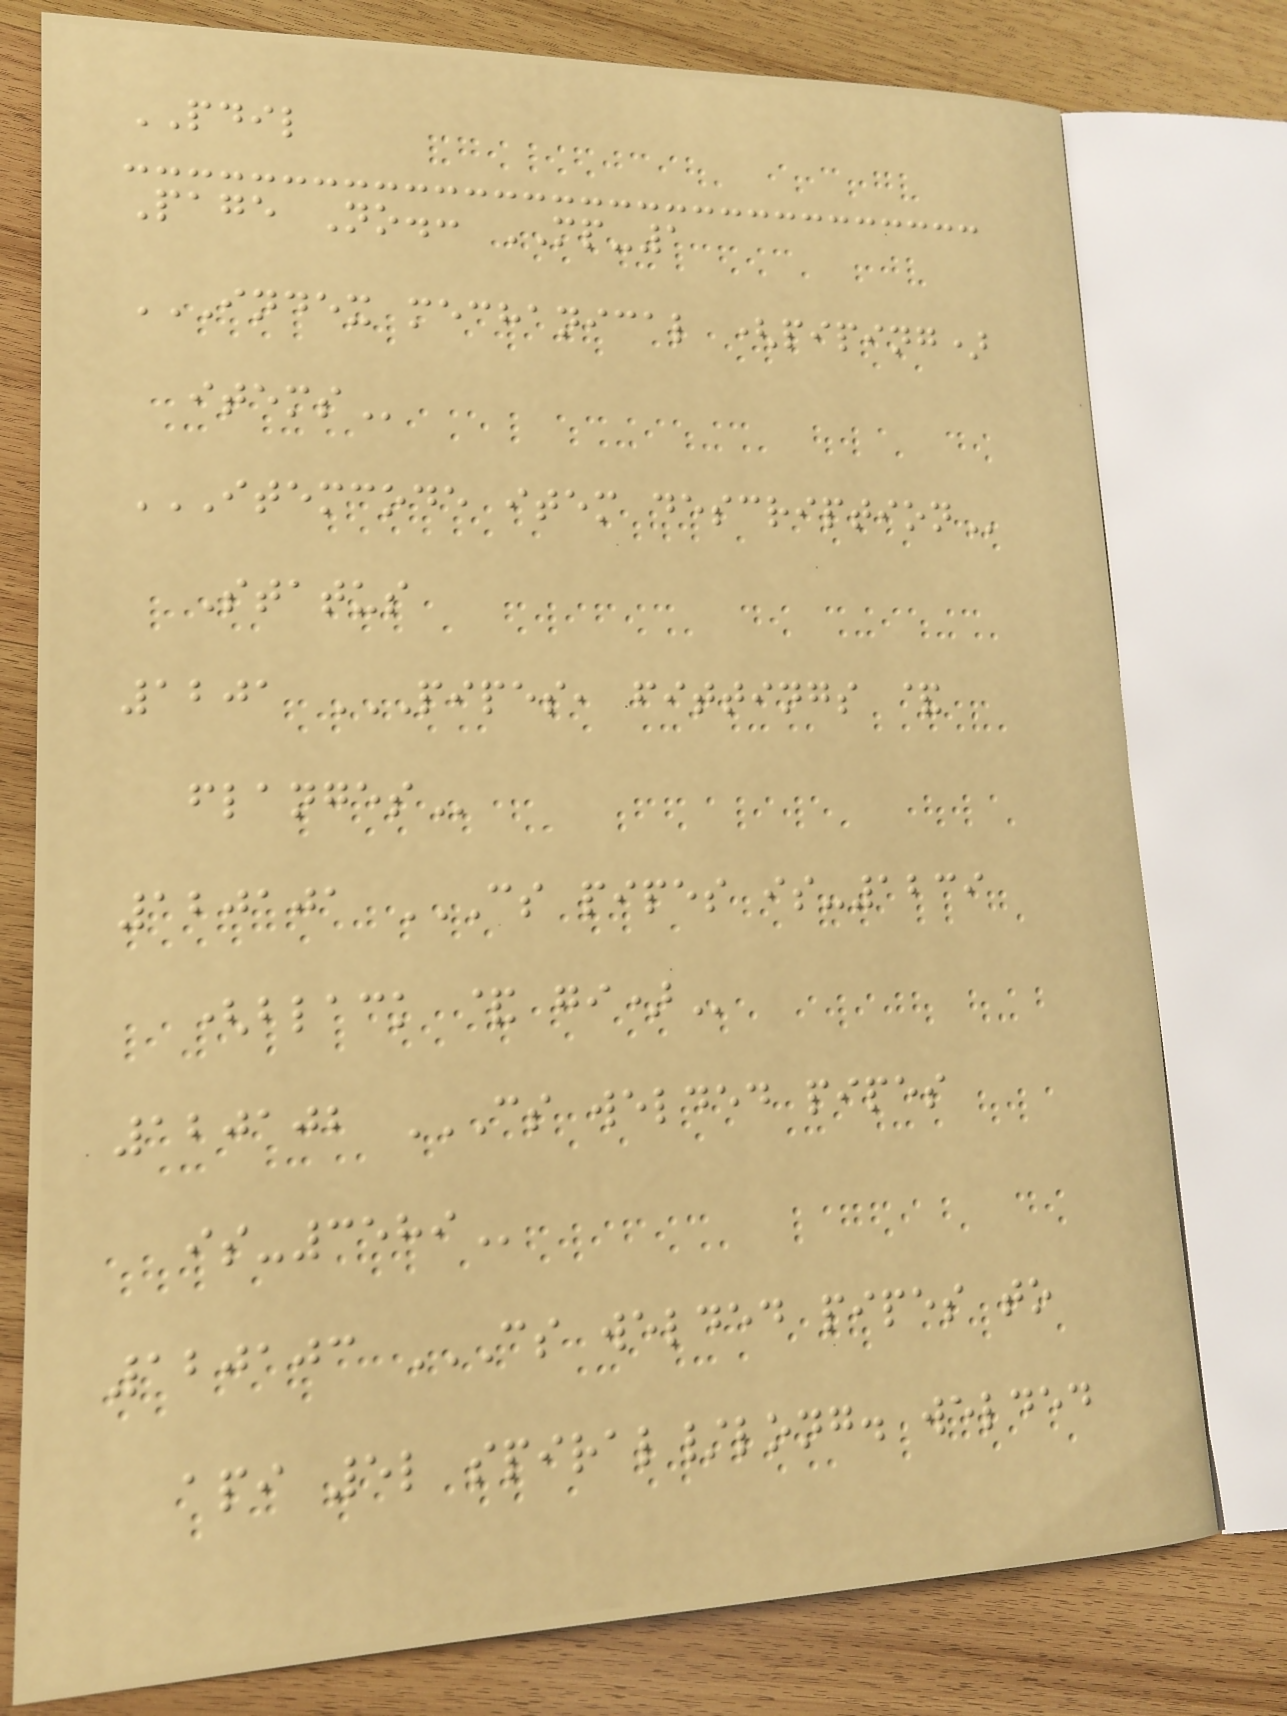PDIL
Page No.: MP-1
INDEX MECHANICAL (PIPING)
ITEMS
ITEMCODE ITEM DESCRIPTION
Status
1201 PIPES, FITTINGS &
FLANGES
120101 CS PIPES IS-1239
(BLACK & GI)
120102 CS WELDED PIPES
IS-3589
120103 CS WELDED PIPES TO
API 5L SPIRAL/LONG. WELDED
